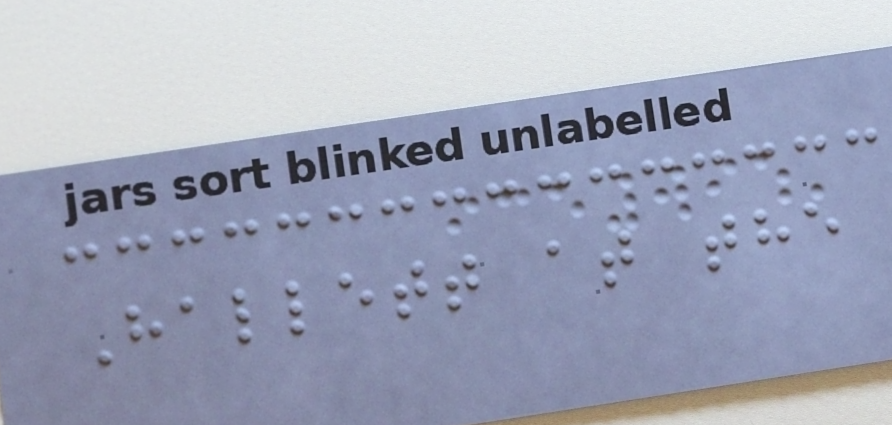Hallett at the
